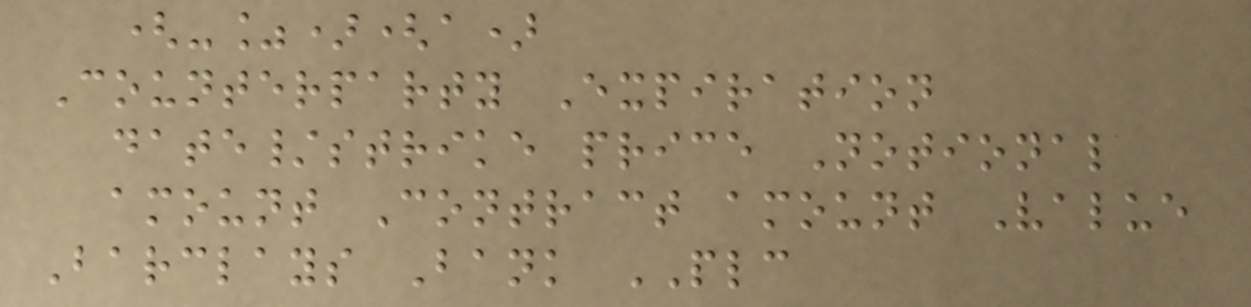(-%)(a)
Counterparty Expiration
date/strike price Notional
amount Contract amount Value
Barclays Bank PLC
